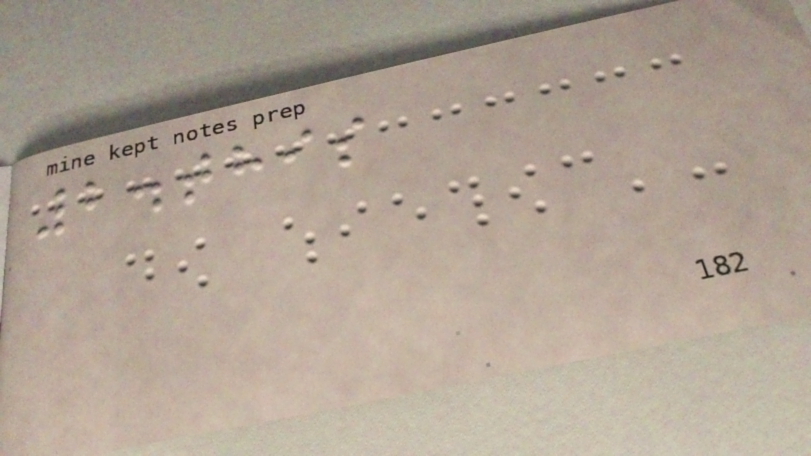2.this
